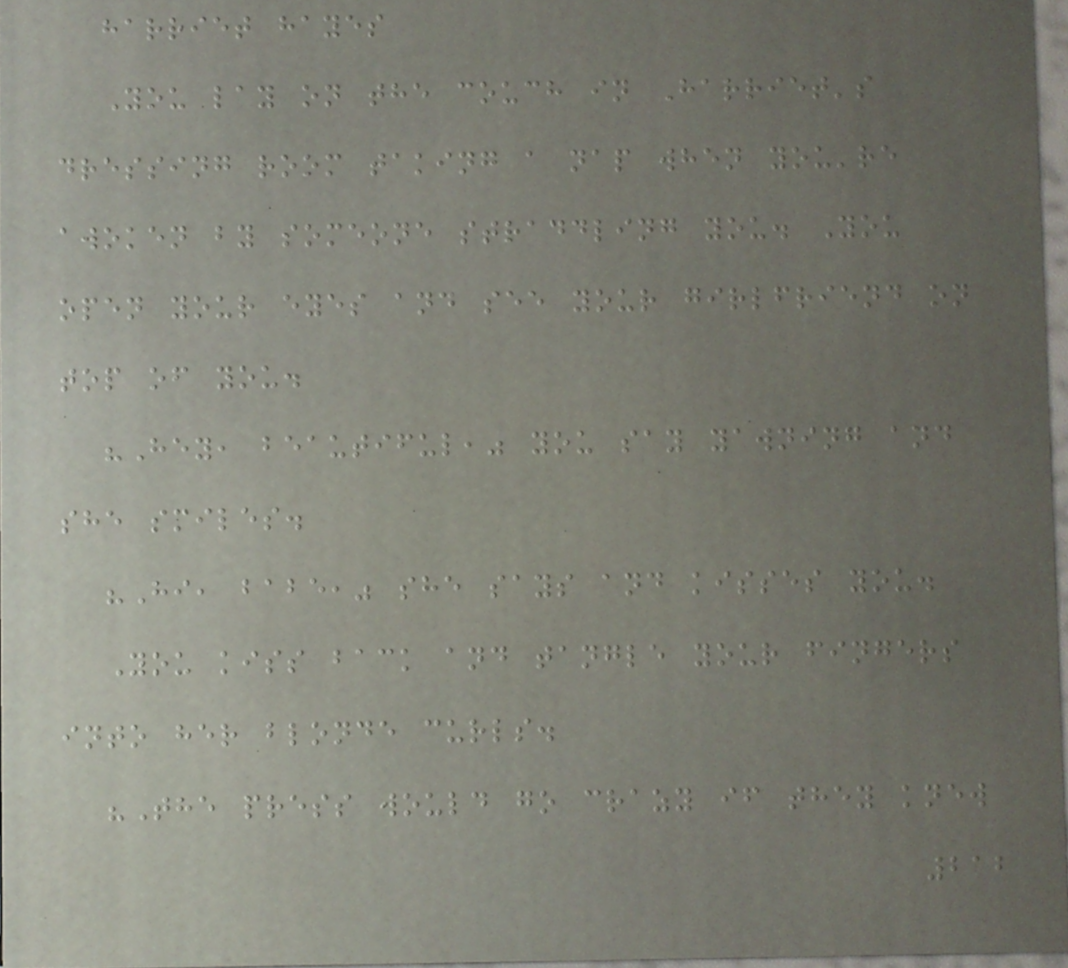harriet hayes
You lay on the couch in Harriet's
dressing room taking a nap when you're
awoken by someone straddling you. You
open your eyes and see your girlfriend on
top of you.
"Hey, beautiful," you say yawning and
she smiles.
"Hi, babe," she says and kisses you.
You kiss back and tangle your fingers
into her blonde curls.
"The press would go crazy if they knew
212
